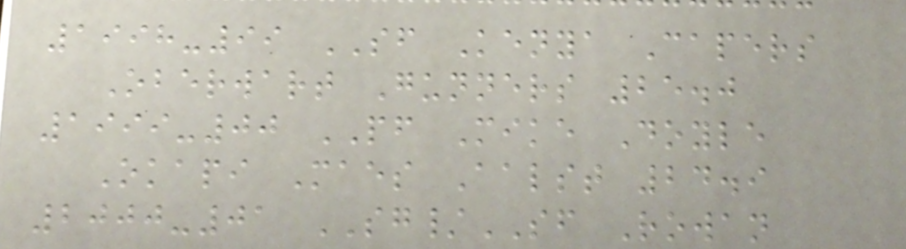1998-99 SF Kenya Capers
Oberwart Gunners 25.0
1999-00 PF Mike Doyle
Okapi Maes Aalst 24.9
2000-01 SG/SF Rowan
